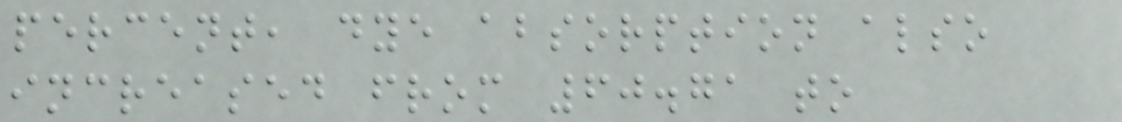percent, dye absorption also
increased from 60.71 to
